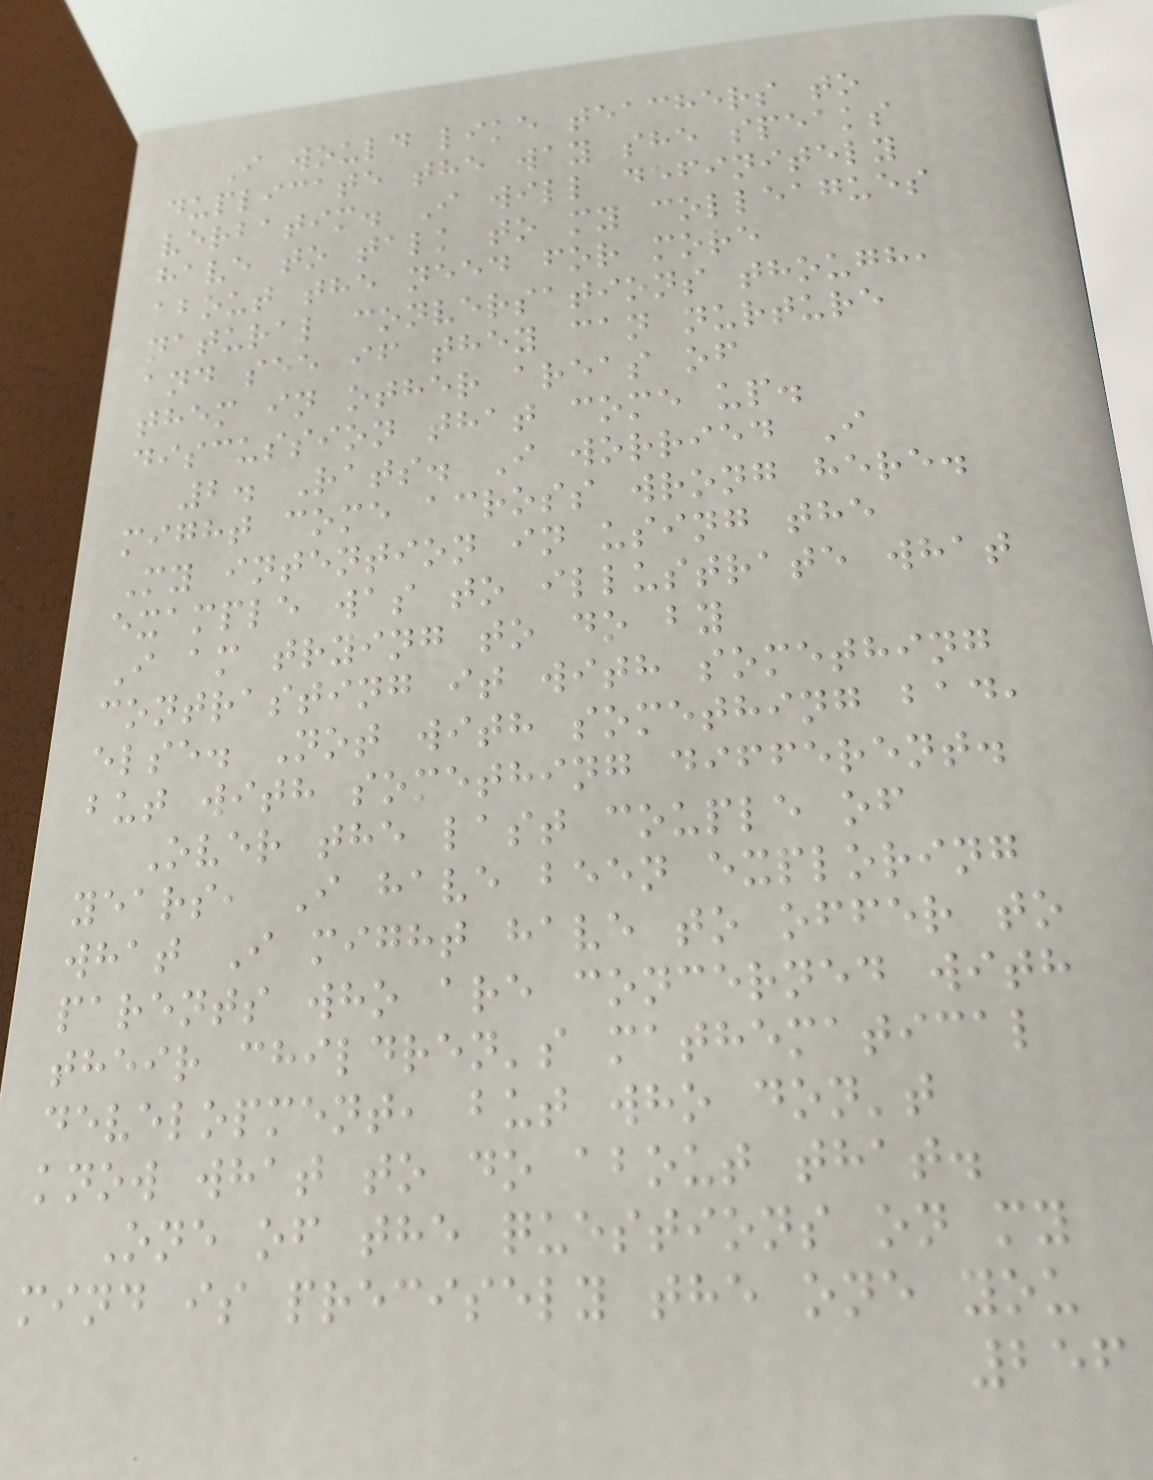I would like teachers to
duplicate the way she speaks
verbatim. I will definitely
have to talk to my colleagues
about the need for more
natural conversations though,
and see if they can nurture
them in other areas of
discussion that come up.
2. Rats. I worried I
might come across wrong here.
My intention in using the
example was to illustrate what
I am trying to do by
contrasting it with something
else. Not with something bad,
but with something different.
Over the last couple of
years, I have been exploring
what I might have to offer to
parents who are concerned with
their children's mathematical
development, but who don't
know what to do about that.
One of the questions on my
mind is precisely the one you
256
